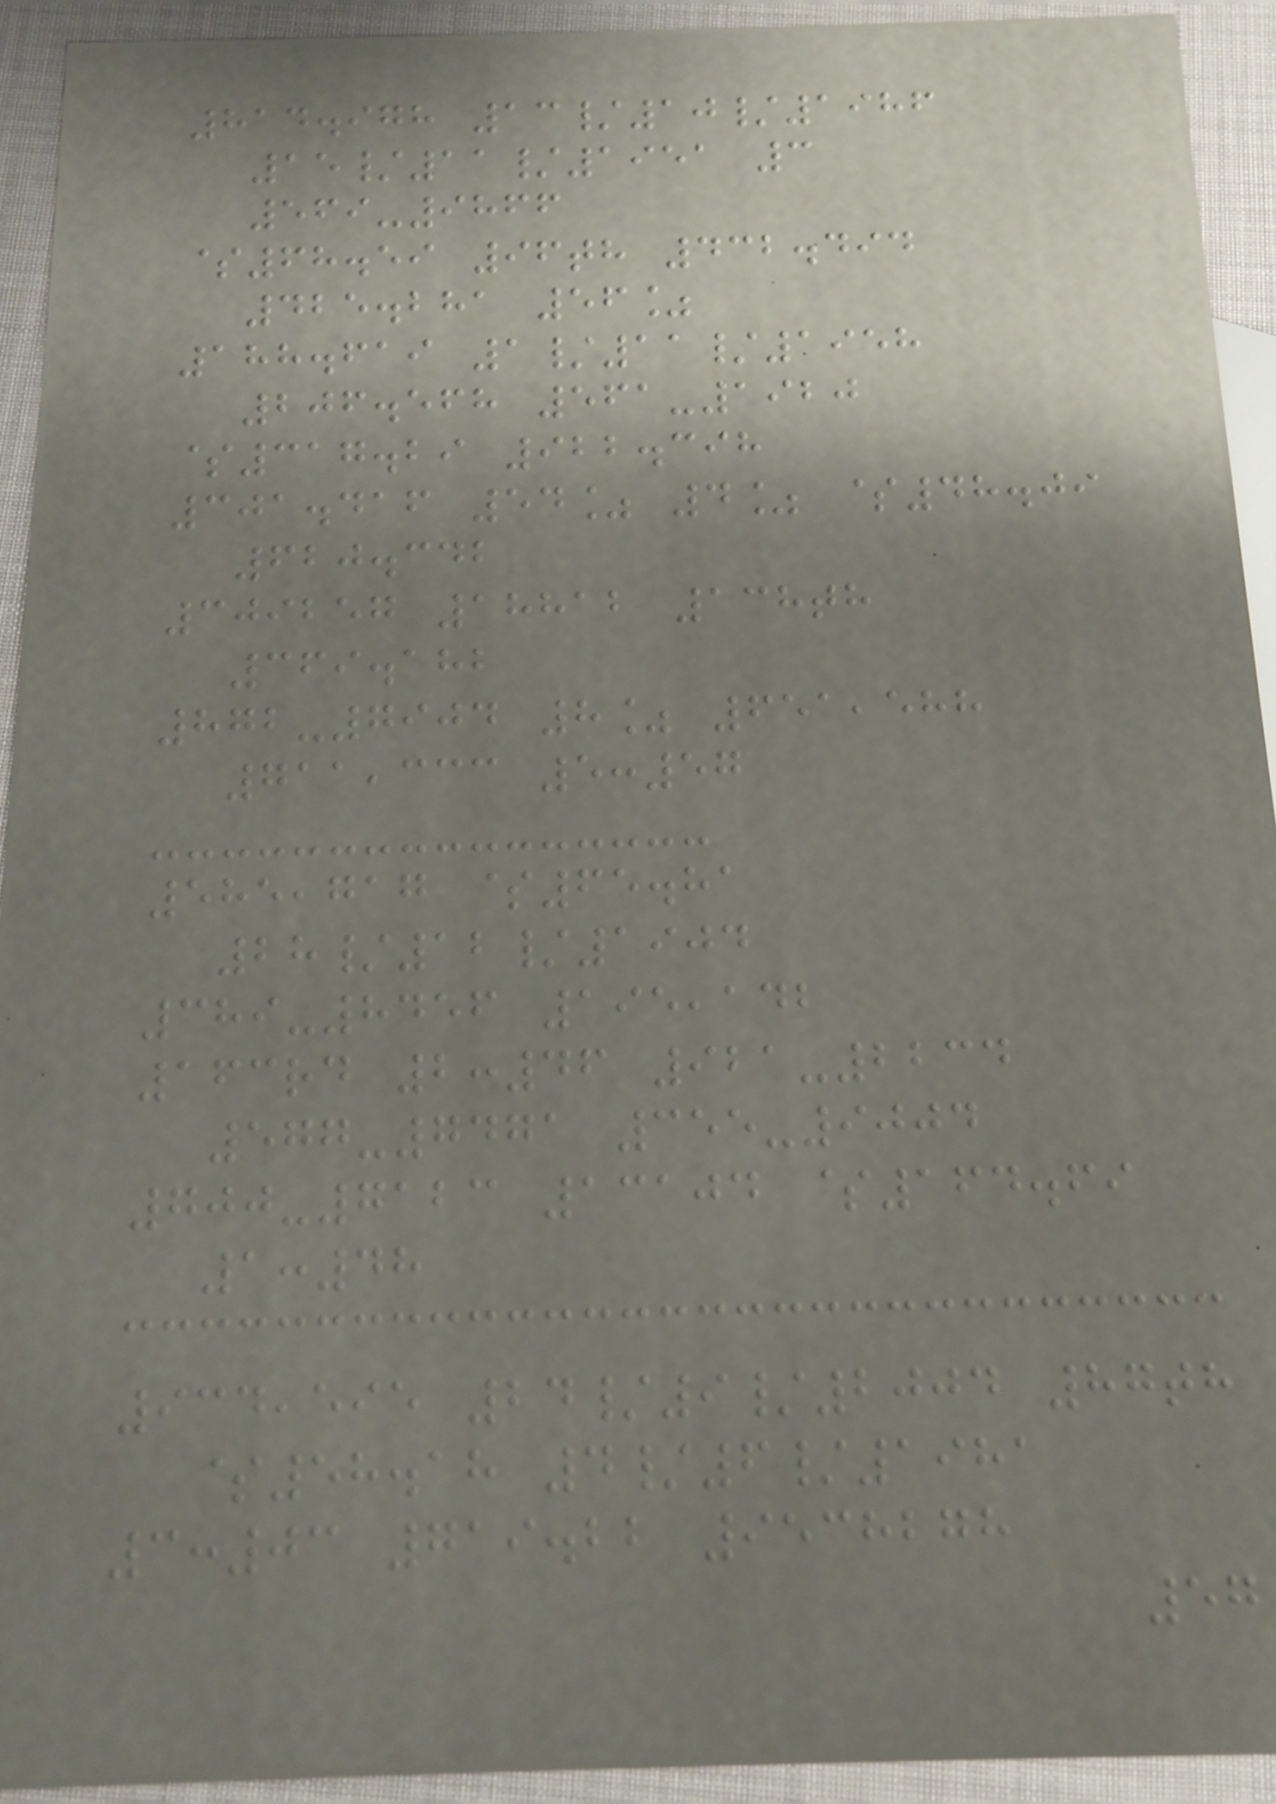814.978 13/10/1986
15/11/1951 3
569-9866
$68.59 96th 432.494
425.281 56%
188.619 1/11/1958
206.568 561-1920
$317.29 922.398
301.416 54% 4% $48.09
620.342
309257 18812 138th
369.182
872-7904 8% 651,588
711,333 5:57
585,717 $65.81
28/12/1904
389-8456 195,142
163rd 2:46 921-2234
577-7471 355-9004
700-7123 13104 $164.69
1:48
934,595 24/9/2004 87th
$58.18 4/6/1981
3:03 719.22 9538278
57
